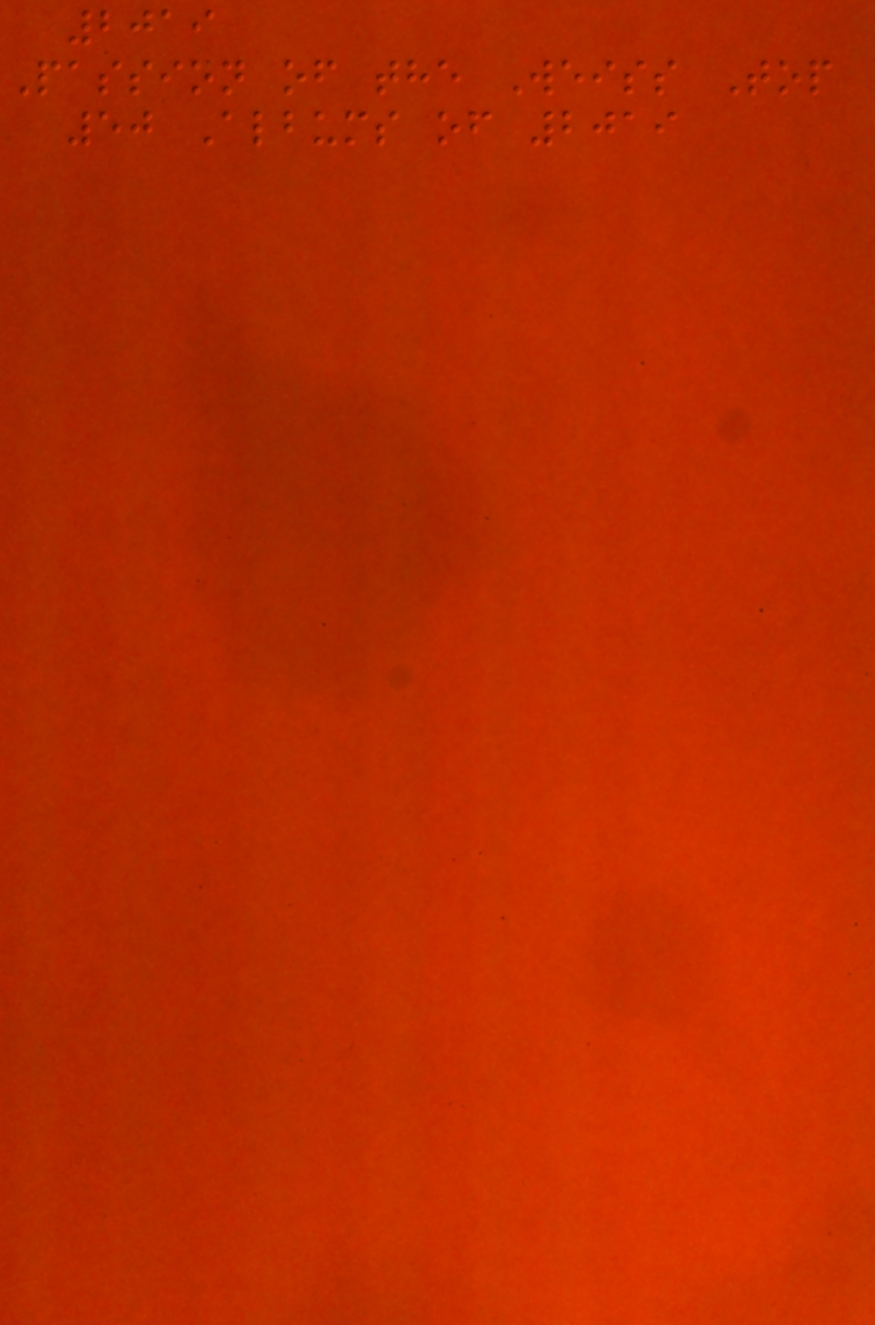2019
Passion of the Weiss Top
50 Albums of 2019
